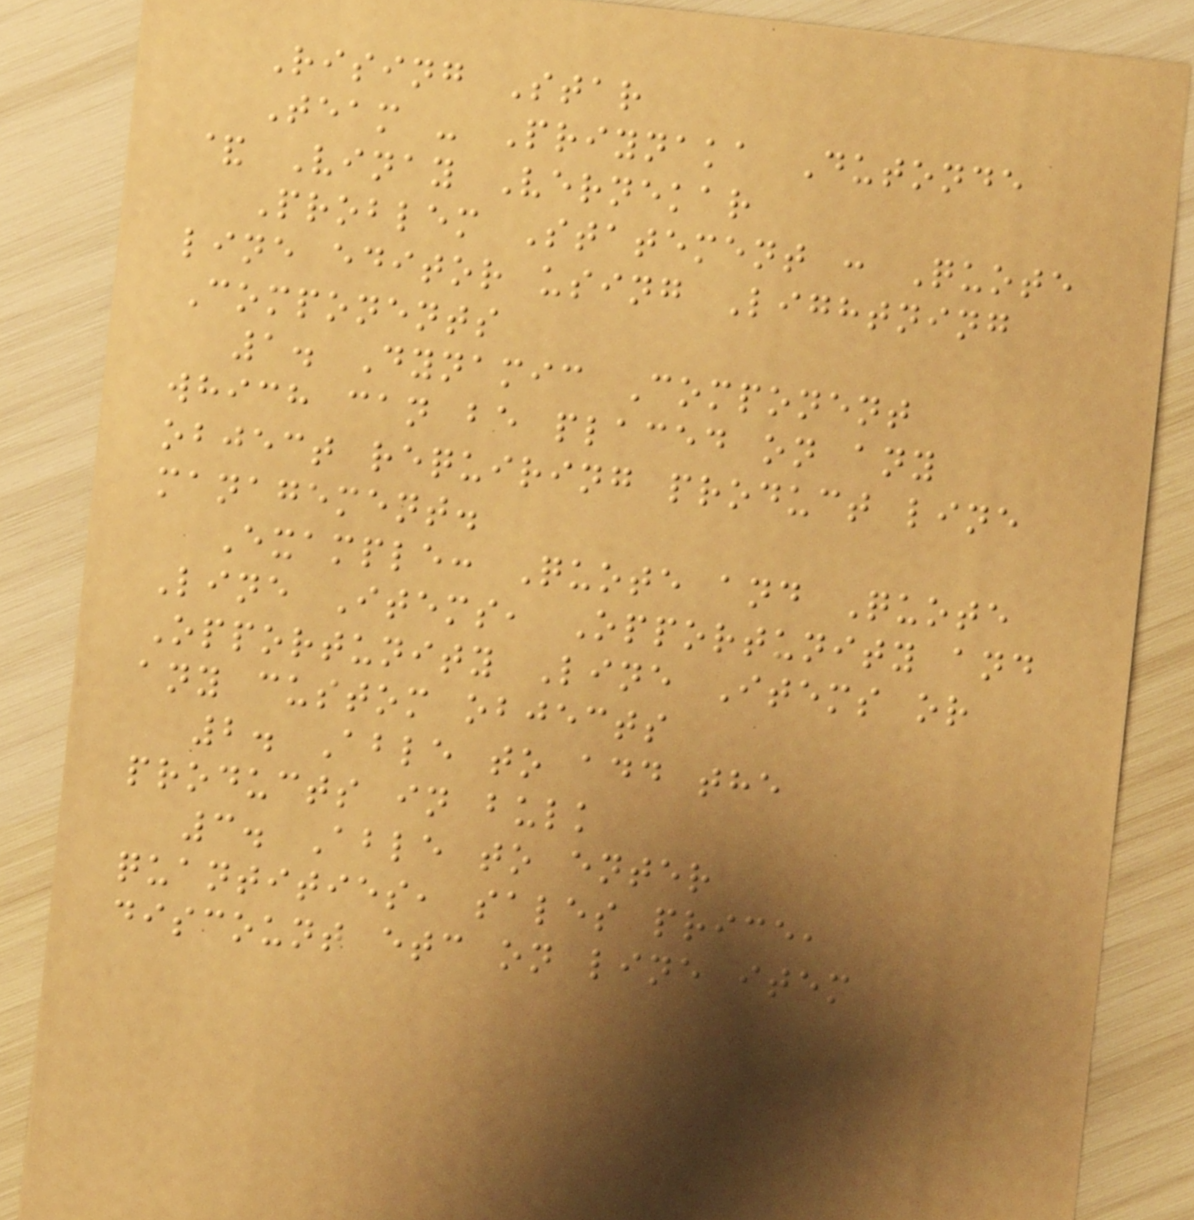Rising Star
Team - Priynaka Dutonde
& Vinay Vernekar
Problem Statement : Quote
line editor using Lightning
Components
1. Dynamic Component
which can be placed on any
object requiring product line
management.
Example: Quote and Quote
Line Items, Opportunity and
Opportunity Line Items or
any custom objects
2. Able to add the
products in bulk
3. Able to enter
quantities, sales price,
discount etc on line item
